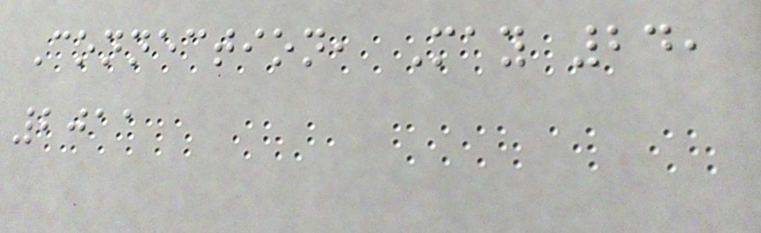Connection, May 24,
2011
